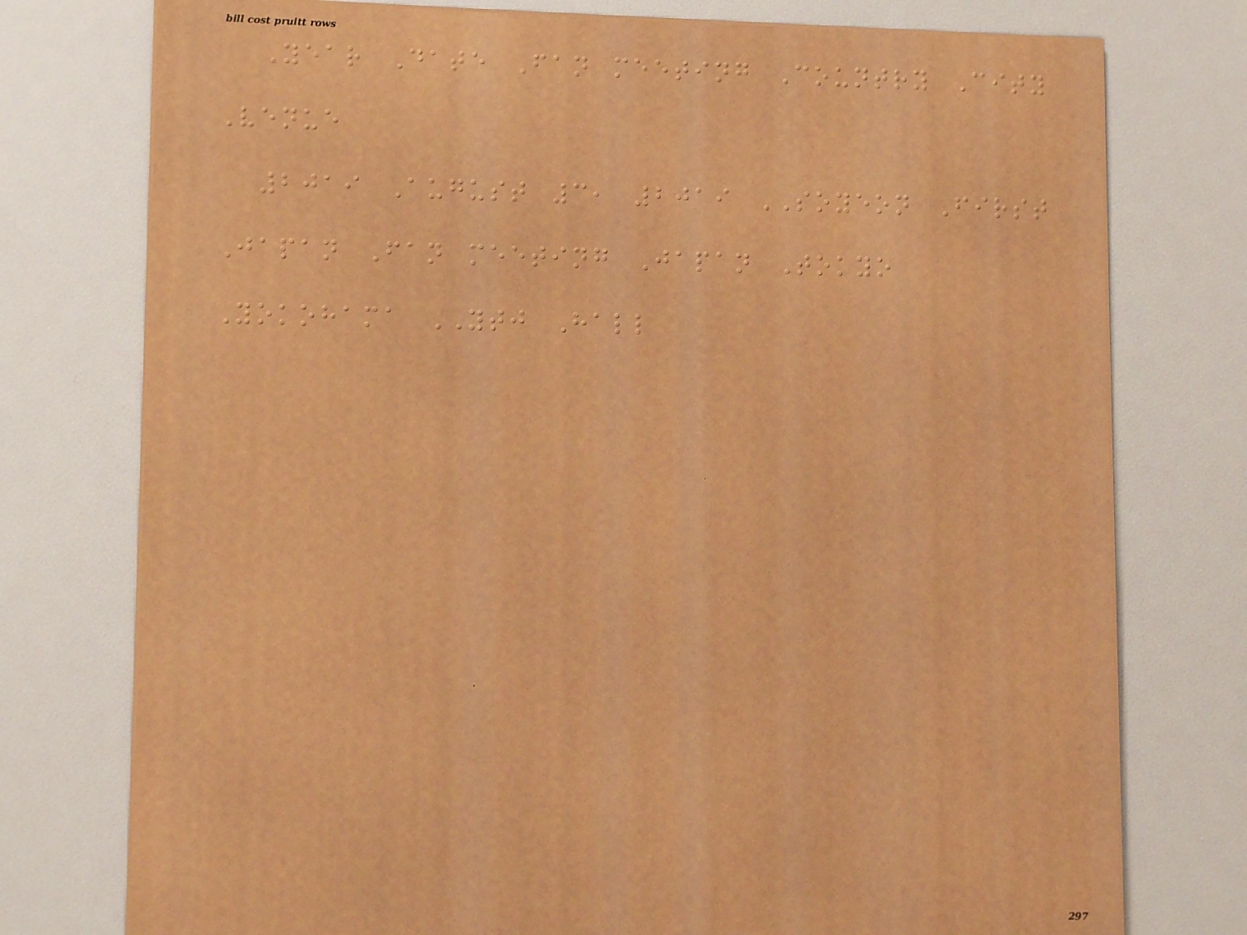Year Date Fan meeting Country City
Venue
2019 August 3, 2019 SOYEON First
Japan Fan meeting Japan Tokyo
Yokohama YTJ Hall
